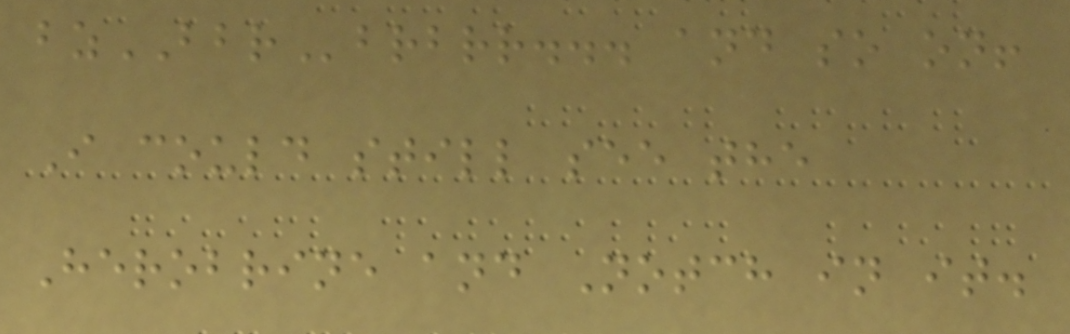bzBBRbrbrr... and so on!
I could still see the
Herobrine and Notch in it.
